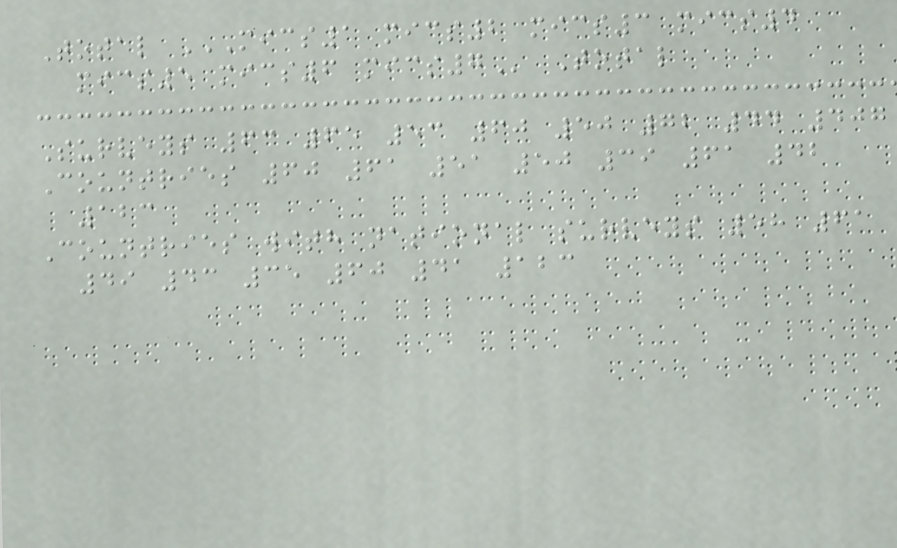Total MICS1 MICS2 MICS3 MICS4
MICS5 MICS6 MICS7 Total
Surveys 63 65 53 60 50 72 44 407
Countries 60 61 51 50 39 61 42
123
Countries with national surveys 58 61
49 43 35 60 41 123
